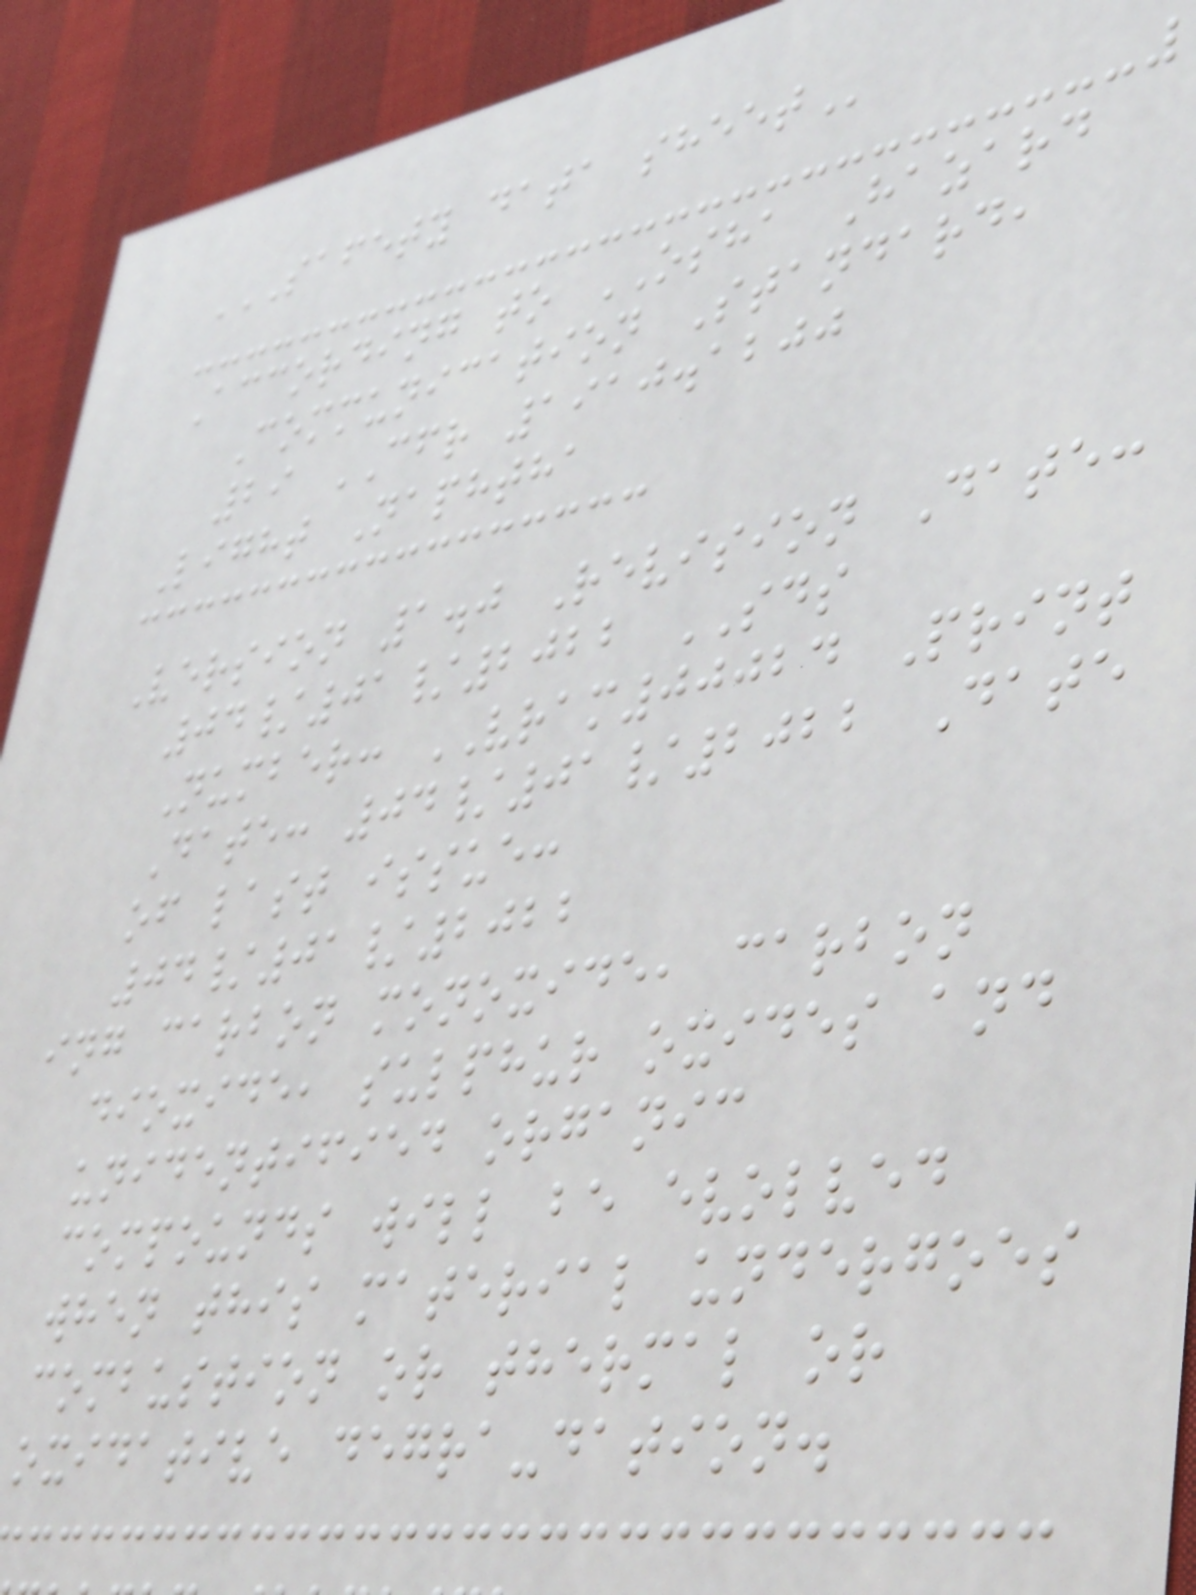SAFETY DATA SHEET
According to OSHA Hazard
Communication Standard,
29 CFR 1910.1200
Light Naphtha
Version 1.0 Revision Date:
04/01/2022 SDS
Number: VRAM00024 Print
Date: 04/01/2022 Date
of last issue:
04/01/2022
ing carbon monoxide, carbon
dioxide, sulphur oxides and
unidentified organic
compounds will be evolved
when this material undergoes
combustion or thermal or
oxidative degra-dation.
